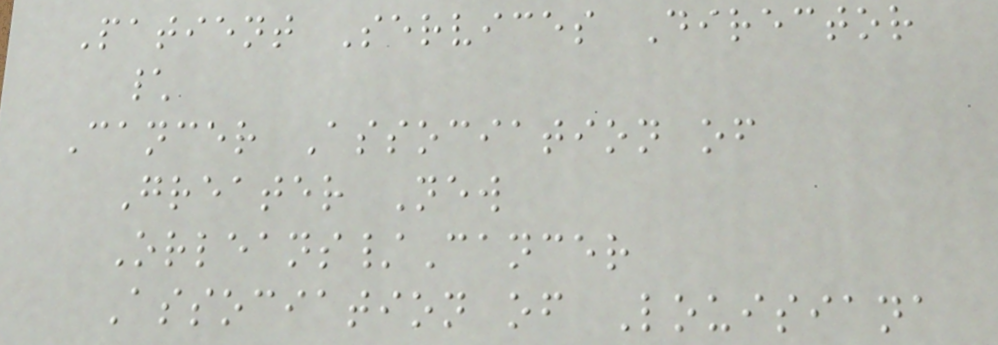Patient Services Director
\
Cancer Association of
Greater New
Orleans/Cancer
Association of Louisiana
